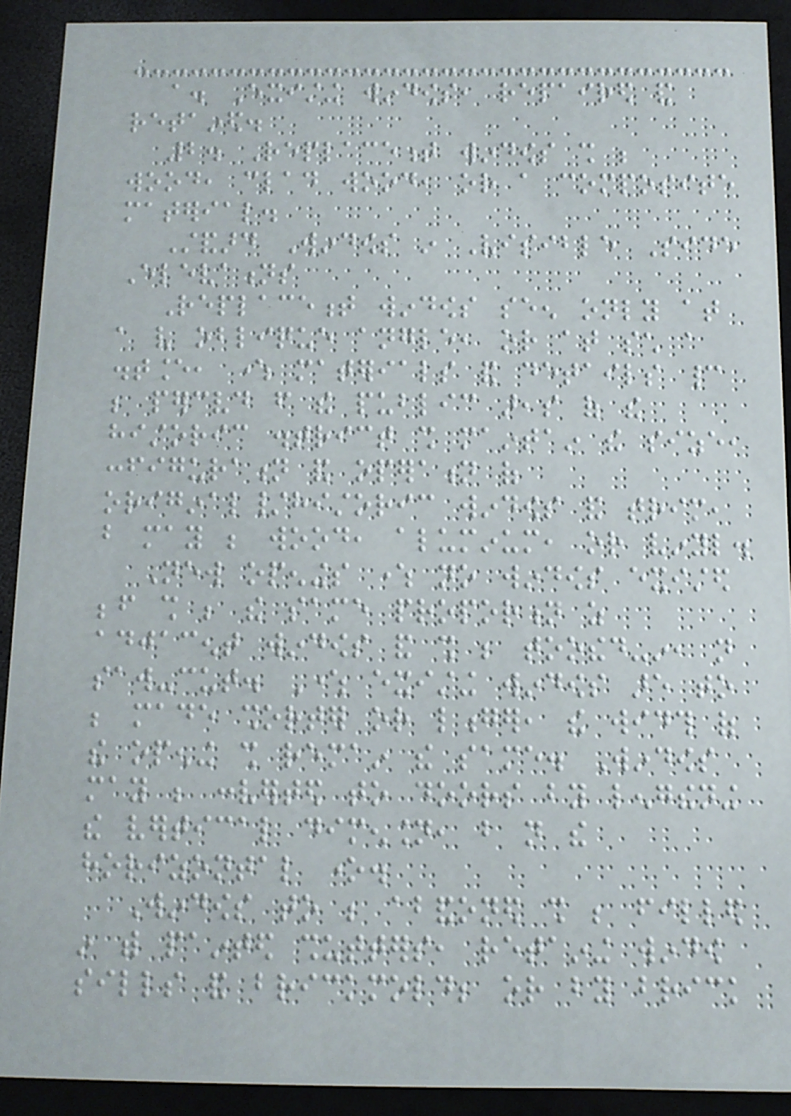a. Existing windows, repaired and
retained.
2. Replacement windows shall be
wood, clad wood, or a composite
material.
Standard Windows in Visible Side
Elevations
Replacement windows seen only at
a very oblique angle, or at such a
distance, where materials and details cannot
be perceived from the public areas of the
historic district shall maintain the size,
configuration and operation of
original/historic windows and trim,
but may be wood, aluminum, or vinyl.
New openings where no windows existed
before shall be the same proportion as
adjacent windows and shall be toothed-in, not
saw-cut. Where existing windows are to
be made shorter or longer, the width of
the opening shall remain the same. Windows
may be converted to doors by lengthening
the vertical dimension, but not the
horizontal one.
Windows to be abandoned shall be filled
in with painted shutters, retaining window
sills and brickmold; or by brick
